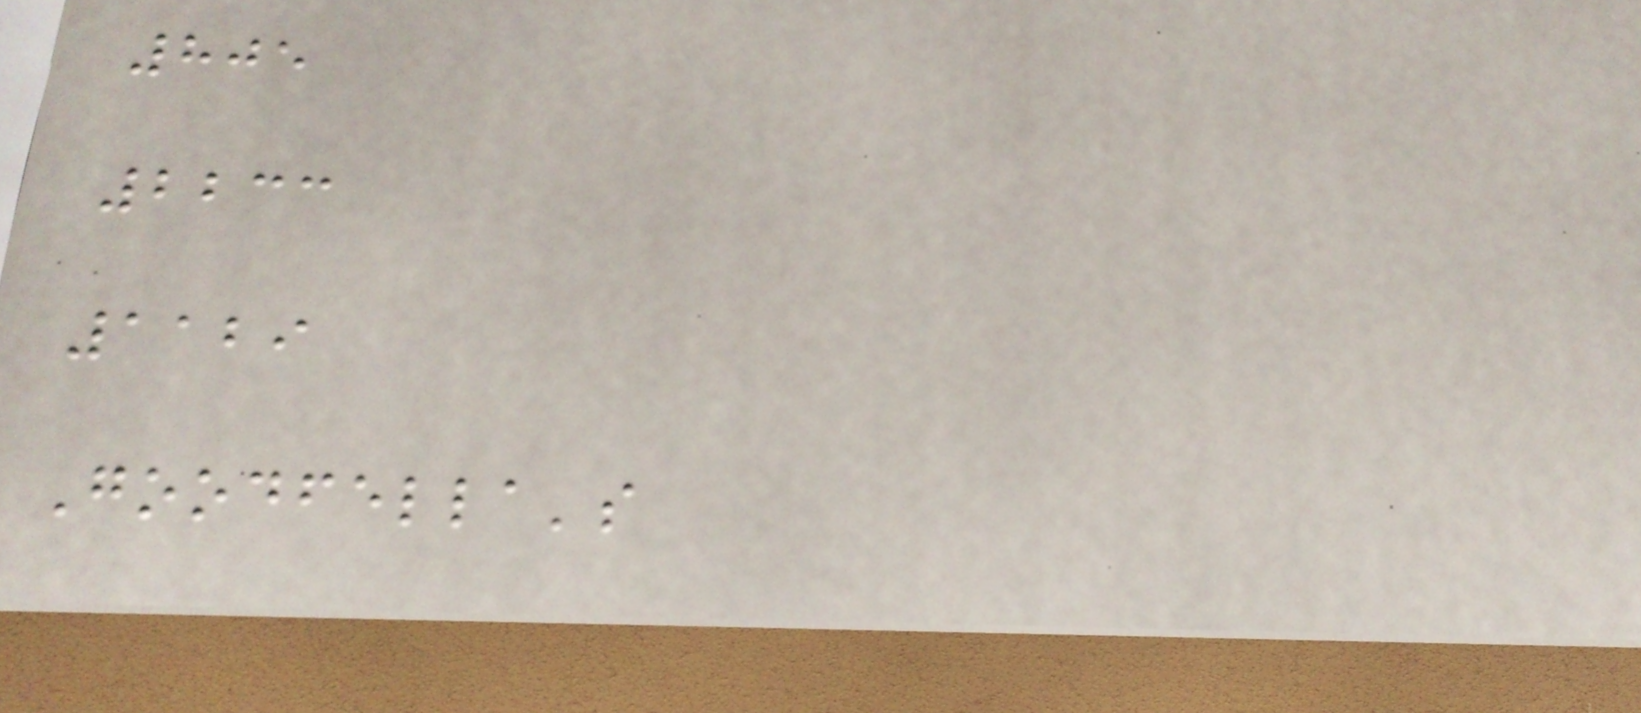805
2233
1129
Goodfella's
